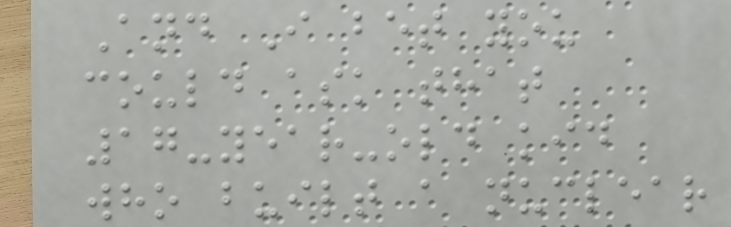And I bet you
could ask that
17-year-old kid
who built a nuclear
